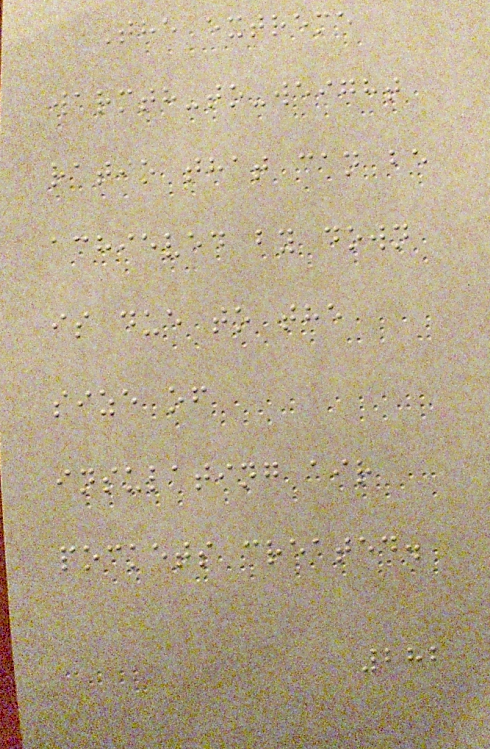The extreme
warmth-to-weight
ratio that can be
achieved by down
is due to the
size of
insulating air
pockets created.
282
